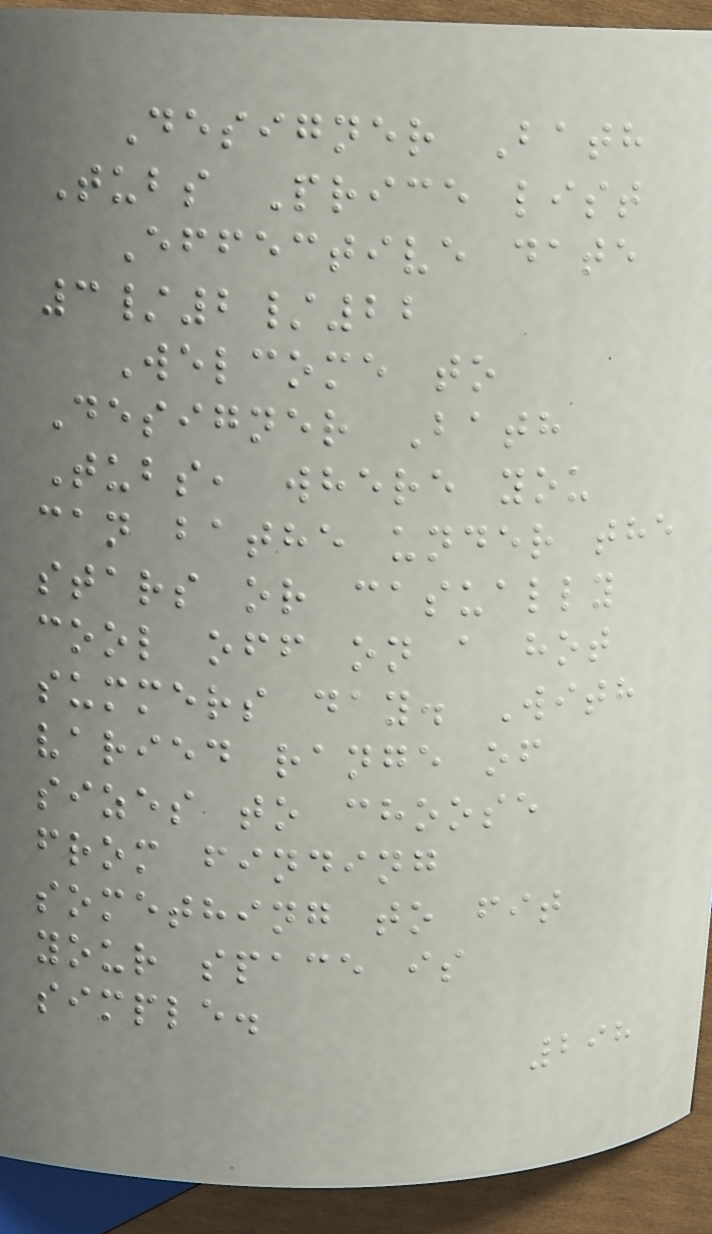Designer Bath
Tubs Price list
Effective date
3/2/22
Welcome to
Designer Bath
Tubs, where you
can bathe under the
stars or casually
cool off on a hot
summers day. With
varied range of
sizes to choose
from finding
something to fit
your space is
simple.
298
